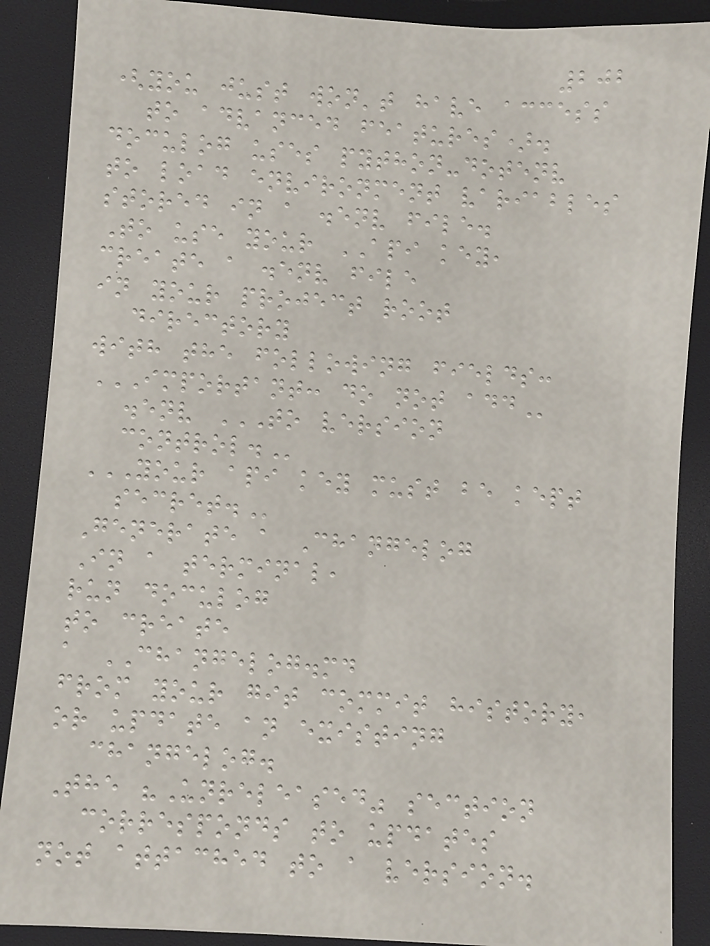202
(you just won't have access
to advanced features).
doculog uses python-dotenv
to load environment variables
stored in a .env file.
To use your API key,
create a .env file
in your project root
directory
with the following fields:
IMPORTANT: DO NOT ADD
.env TO VERSION
CONTROL.
YOUR API KEY MUST BE KEPT
SECRET.
Generate a Changelog
In a terminal,
run doculog
to create
a CHANGELOG.md
from your git commit history,
or update an existing
changelog.
The "Unreleased" section
corresponds to updates
not attached to a version.
